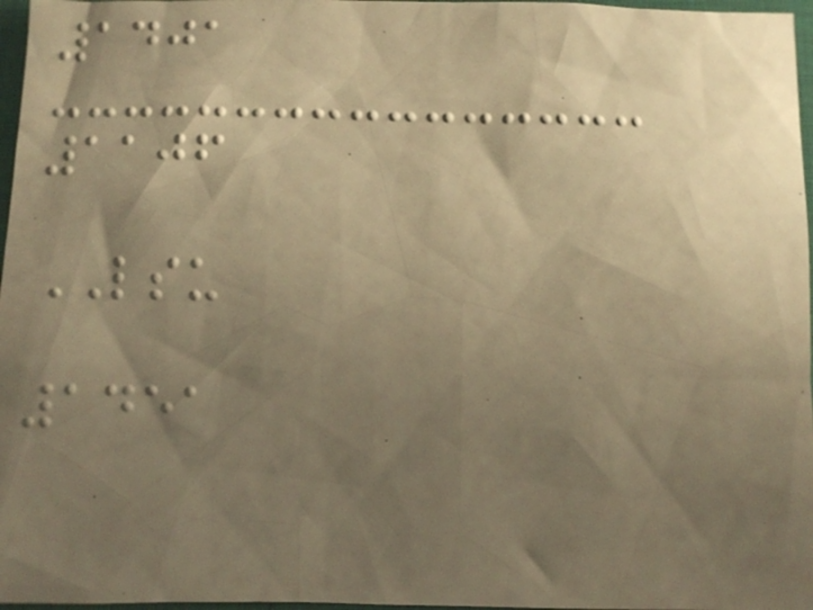1401
1106
LSU
1451
